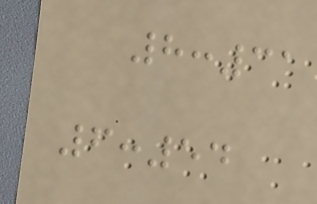8:31
6:54
